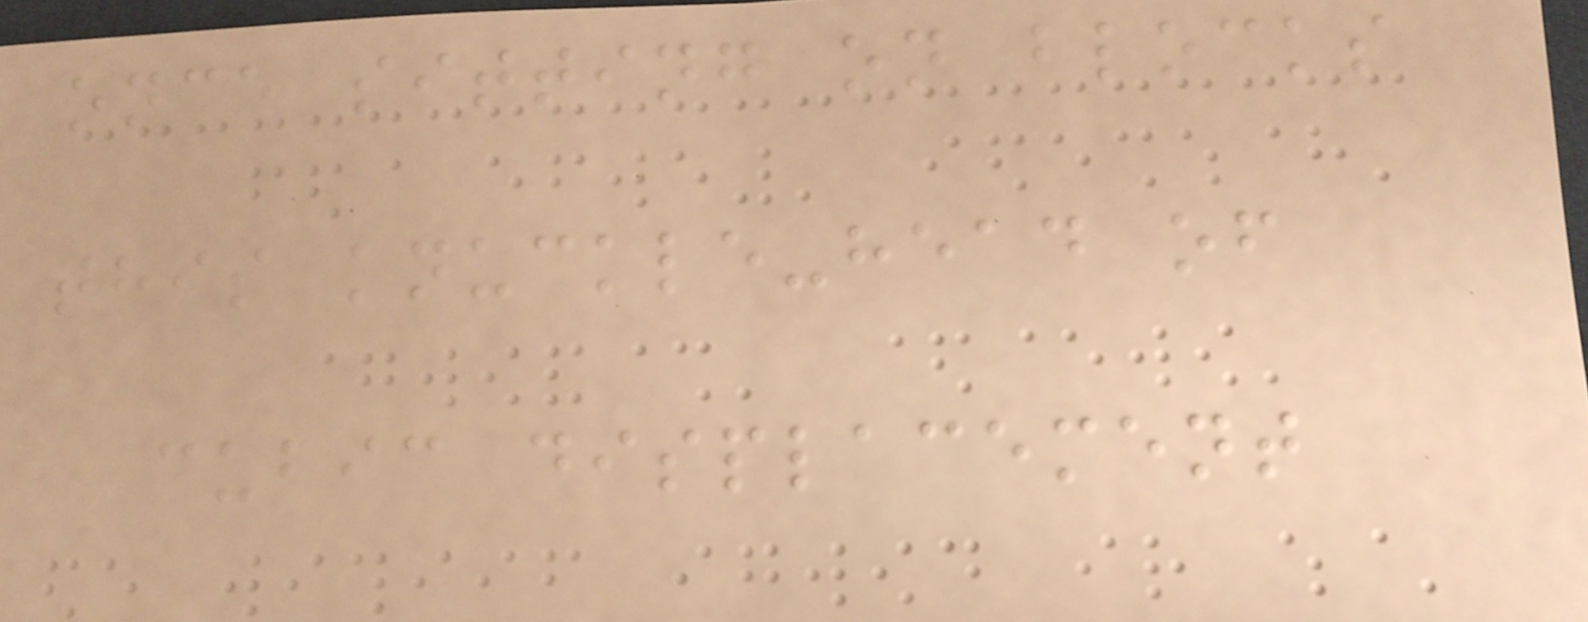once sitting on blocks
this knuckle-head of
cubic displacement
